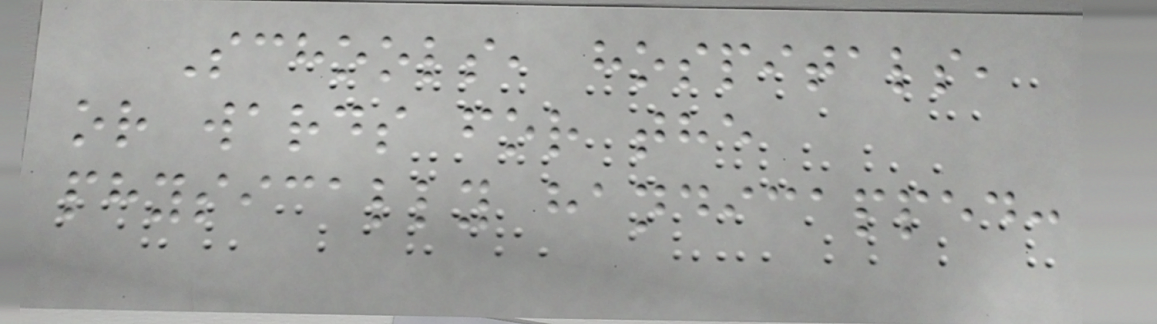Schools, hospitals,
or wards for the
physically handicapped:
